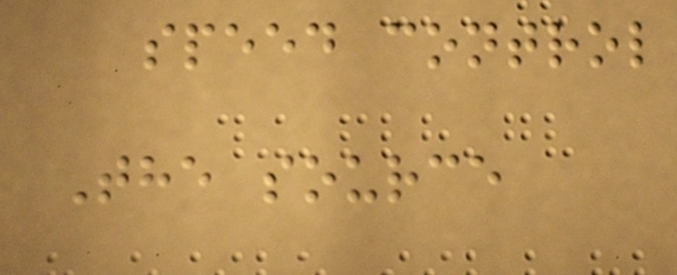speed control
The source
